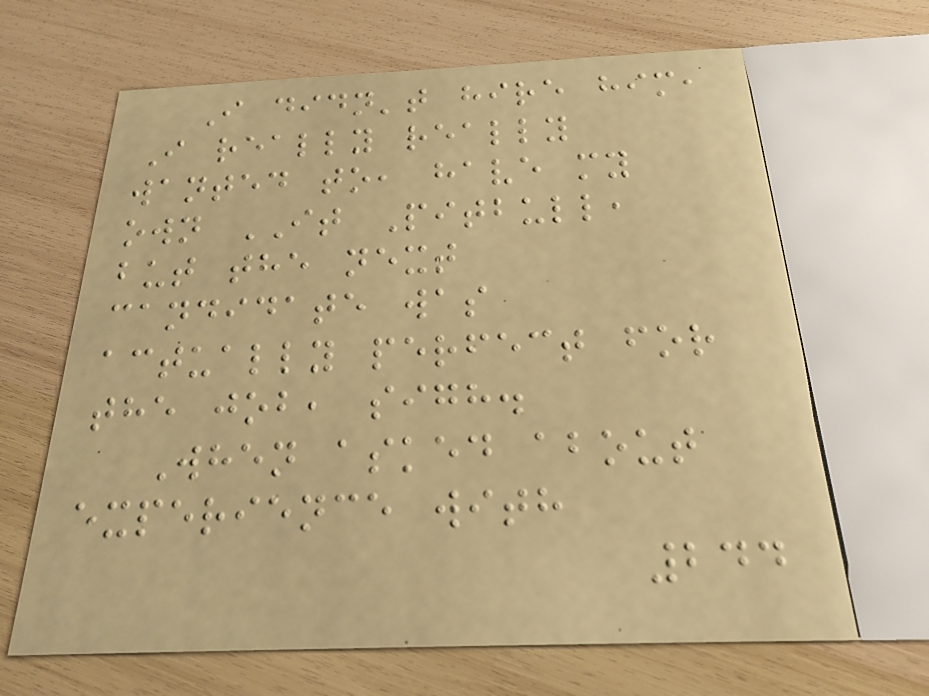I didn't hire him,
I really really
wanted to, have my
own IT Pitbull,
but the next
candidate was
actually perfect for
the job, sigh.
When asked about
experience with
244
